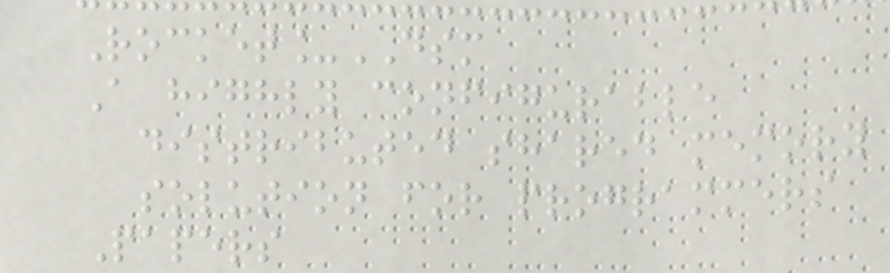Rocket_DSM
A highly configurable
distributed shared memory
solution for programmers
Papers
